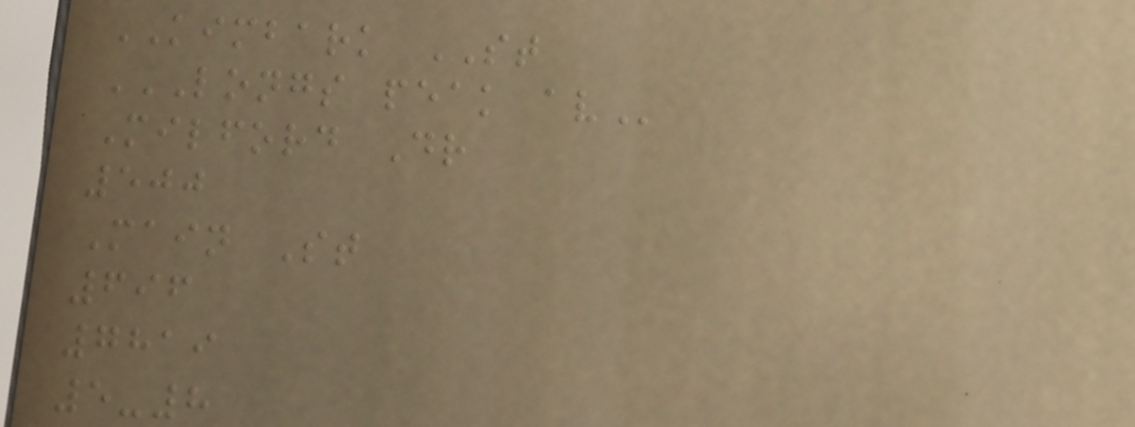KIMBARK ST
LONGS PEAK AV
Milford Dr
500
Main St
696
7819
5-8
